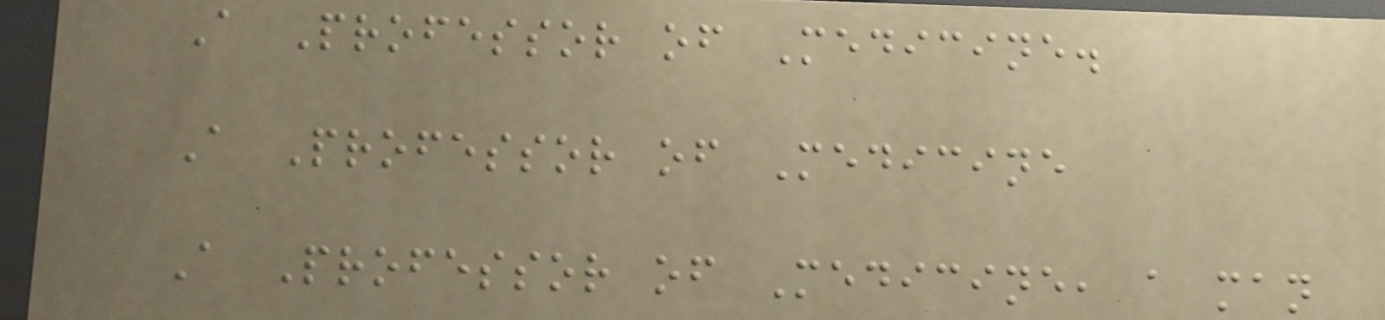A Professor of Medicine.
A Professor of Medicine
A Professor of Medicine, a man
